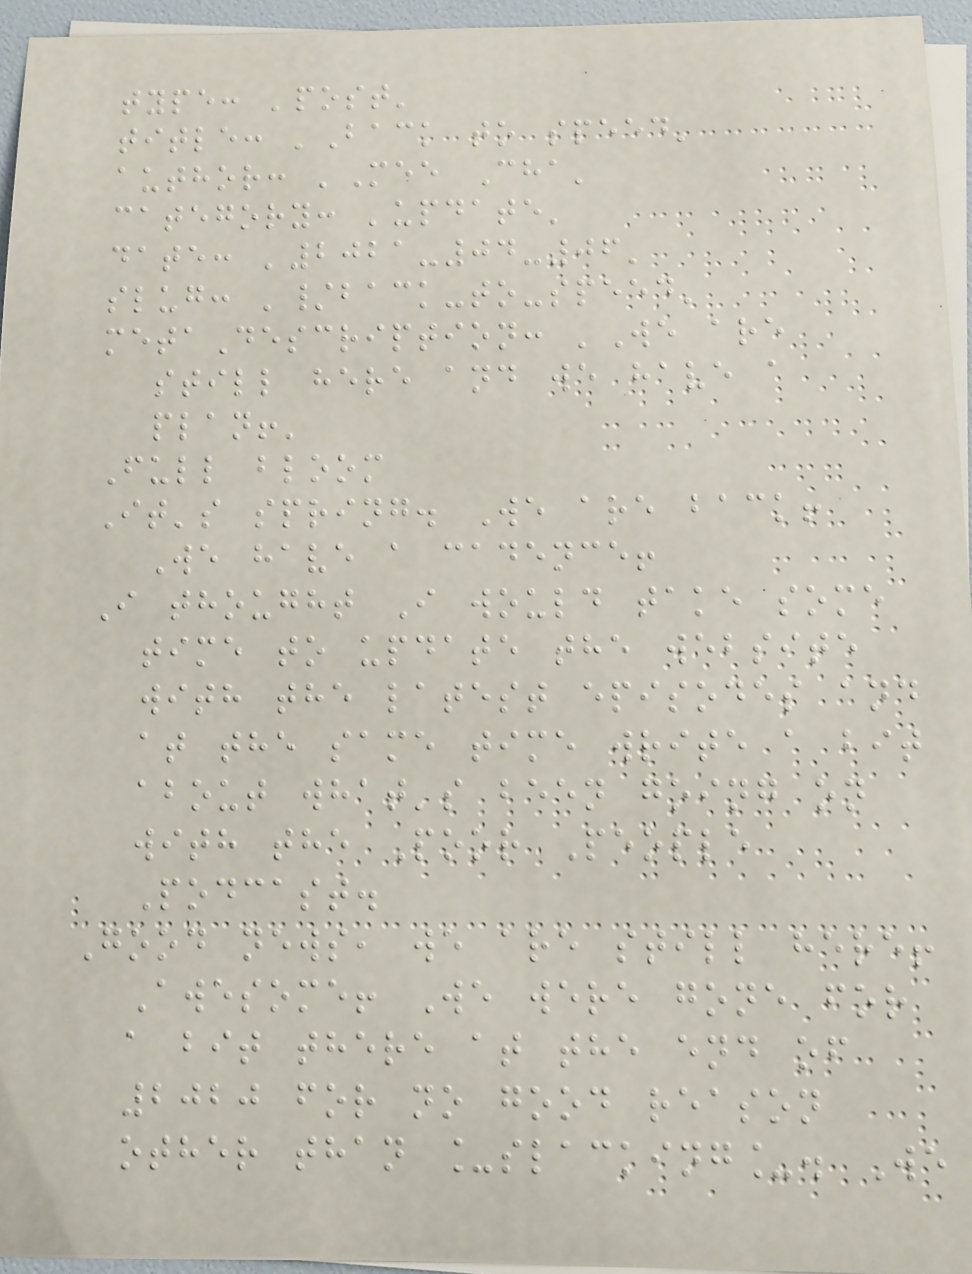type: 'post'
title: 'Back to speed'
author: 'Mee Cha'
category: 'update'
date: '2021-04-06'
slug: '/back-to-speed'
metaDescription: 'We are
still here and we have a
plan!'
Full bloom
It's spring. We are back!
We have a cadence!
I thought I would take some
time to update the website
with the latest episodes and
at the same time write a bit
about what's been going on
with the Poor People
Podcast.
Good news, we are still here!
Awesome! We were gone for
a bit there at the end of
2020 for no good reason
other than _slacking_. We
